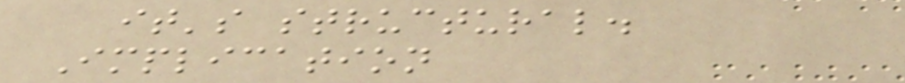it's structural.
Implication
